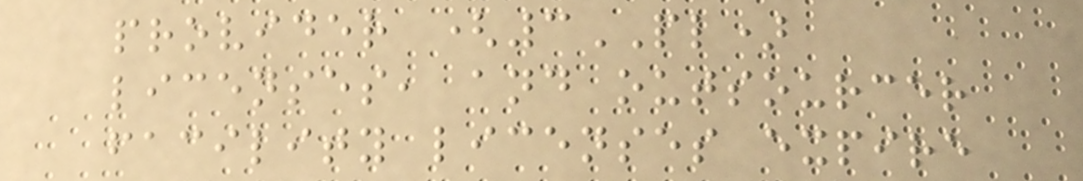provider (3PL)
licenses, and outsourcer
facility licenses expire
